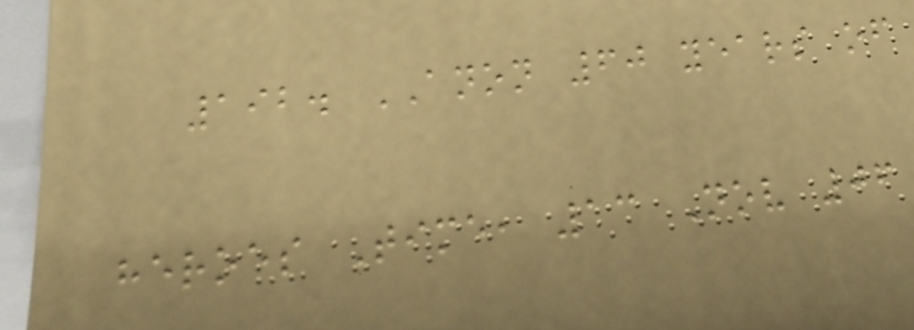192. ANON 60 years of
heroes Time, 13 Nov 06
